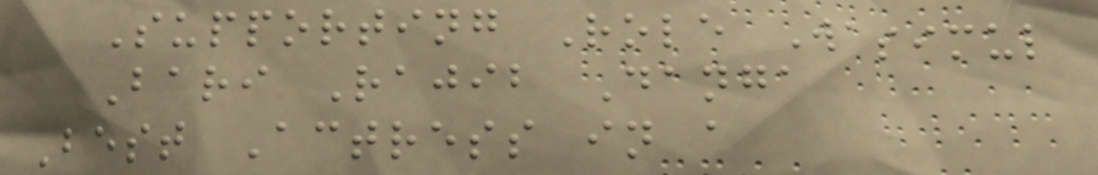Supporting Role Wasimul
Bari Rajib Danga
Best Actress in a
